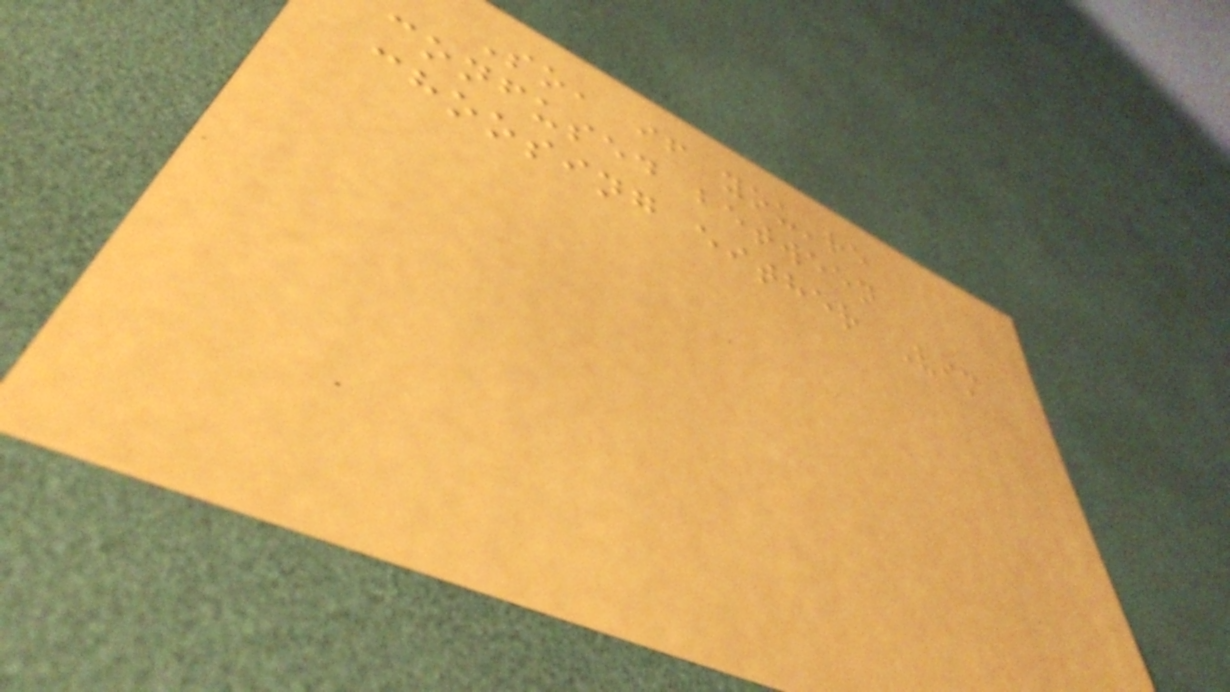So, if you're
confused between
choosing either Vim
